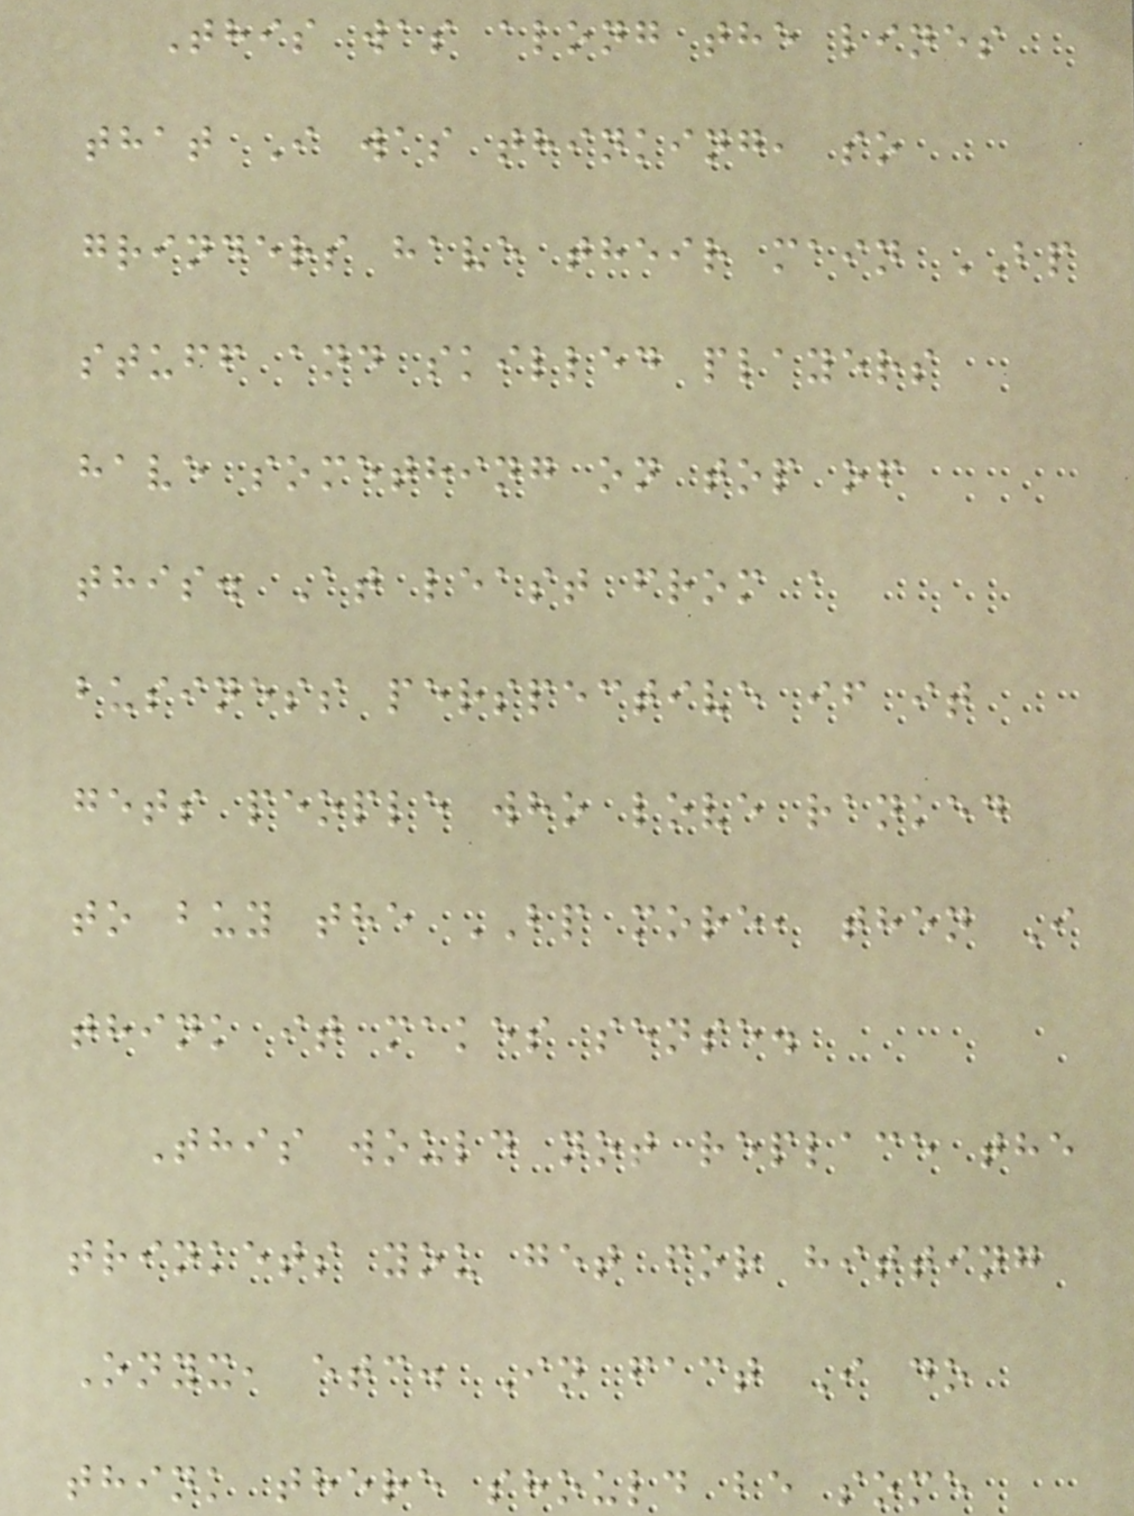This was along the lines
that I was thinking, so
grinders have their main BP
stuff and skilled players
have something on top of
this. At least from a
business perspective if it
gets people who love ranked
to buy the BP more, then I
think it makes sense.
This would not replace the
trinkets you get for hitting
Onyx, etc. In fact I do
think there should be some
